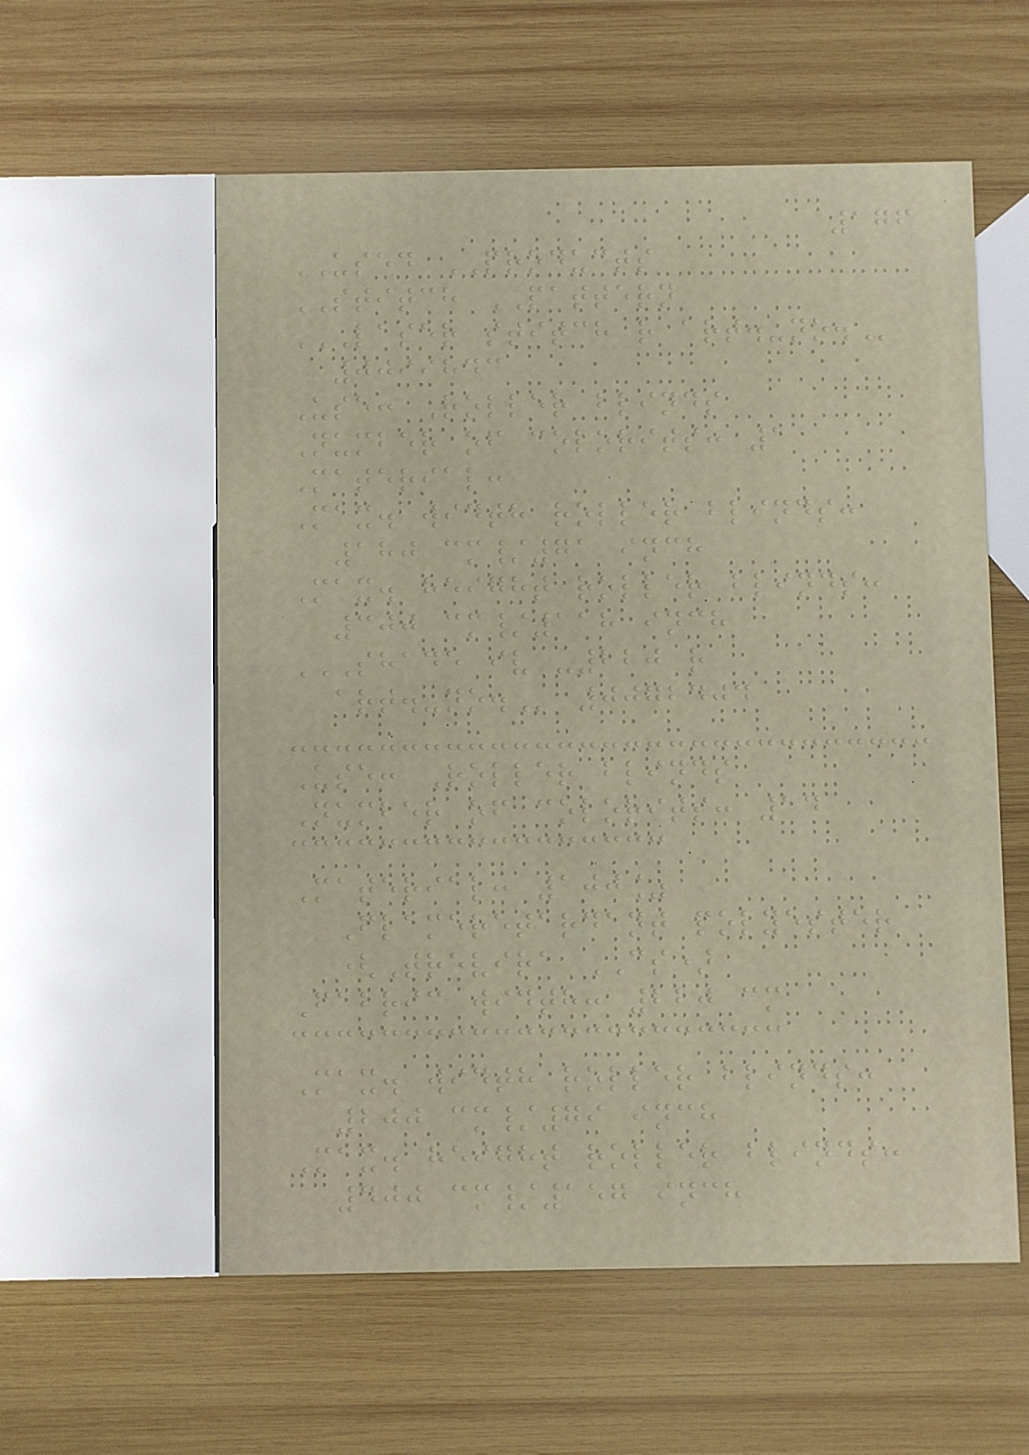176
USED PRODUCTS
STITCH PATTERN
LASER STITCH R ART.-NO.
0099843
Use: Roller blinds
Number of colorits: 1
Material:
Max. width roller blinds:
180 cm/71 inch
Max. height roller blinds:
300 cm/118 inch
SHADE IV -220 R
ART.-NO. 0072404
Use: Roller blinds
Number of colorits: 14
Material: 100%
Flameretardant polyester
(Trevira CS)
Fabric width: 220 cm
Max. width roller blinds:
200 cm/79 inch
Max. height roller blinds:
400 cm/157 inch
